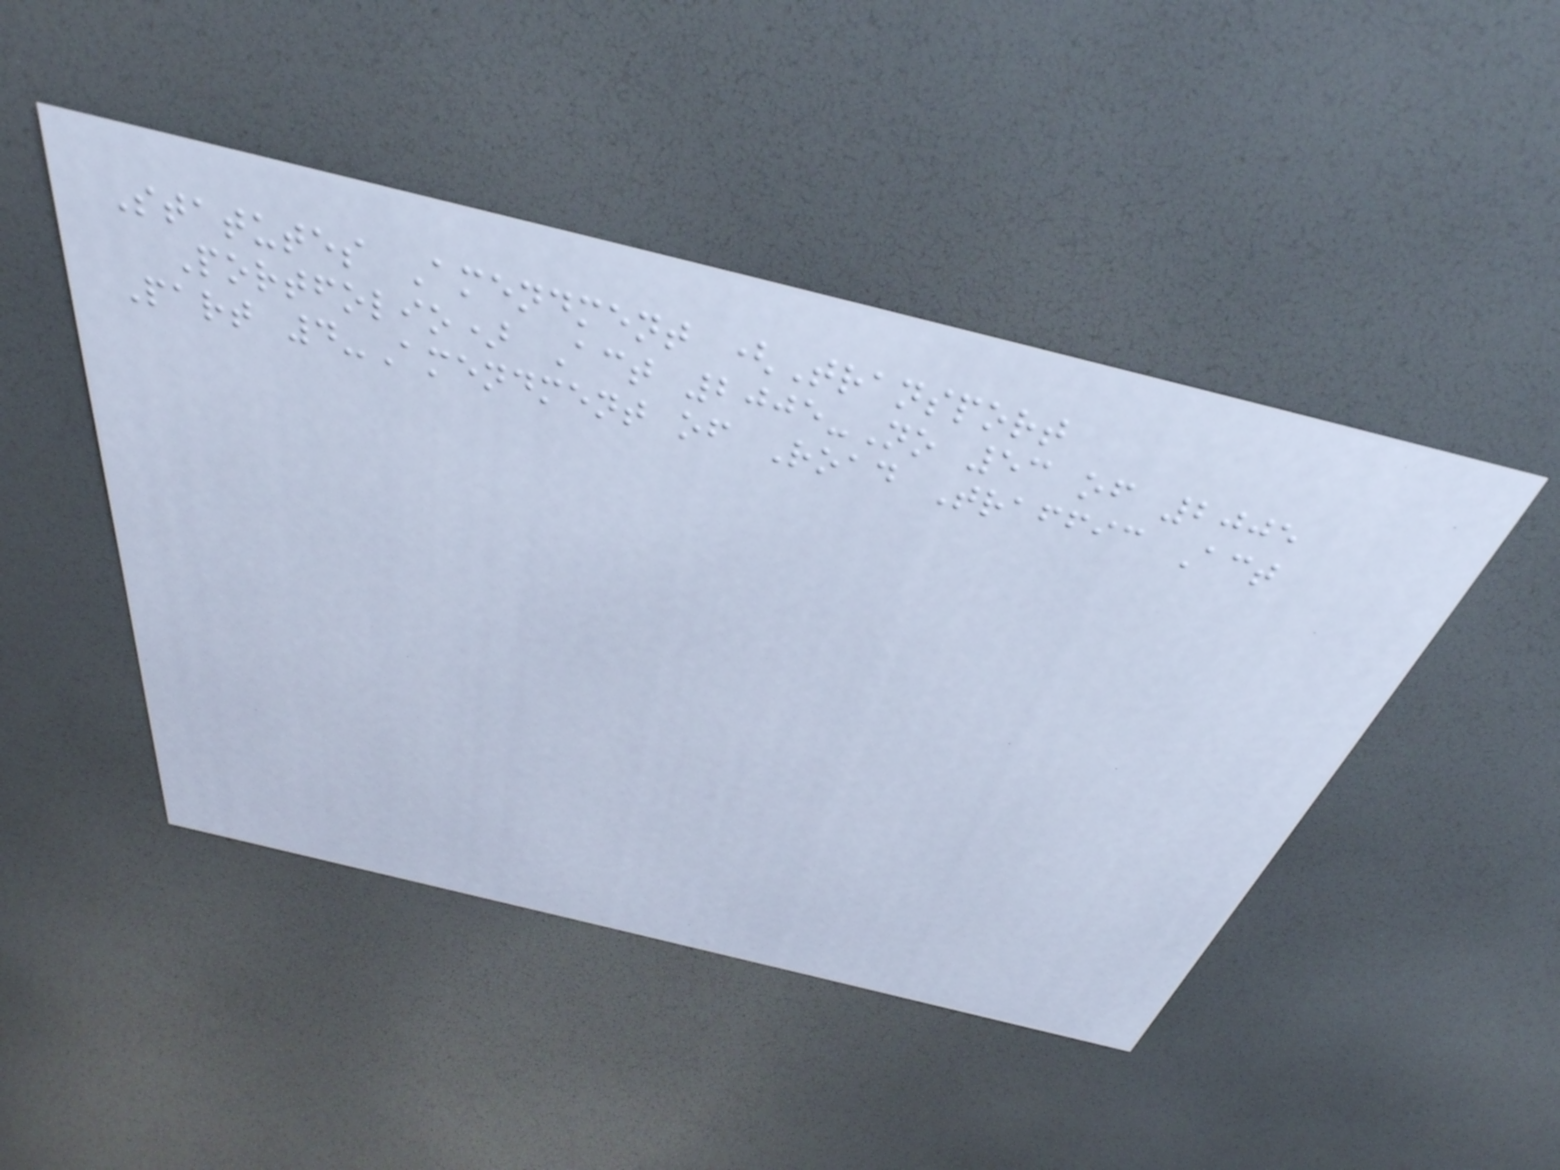Statutes Amendment (Transport
Portfolio) Act 2005-No 53 of 2005
Part 4-Amendment of Road Traffic Act
